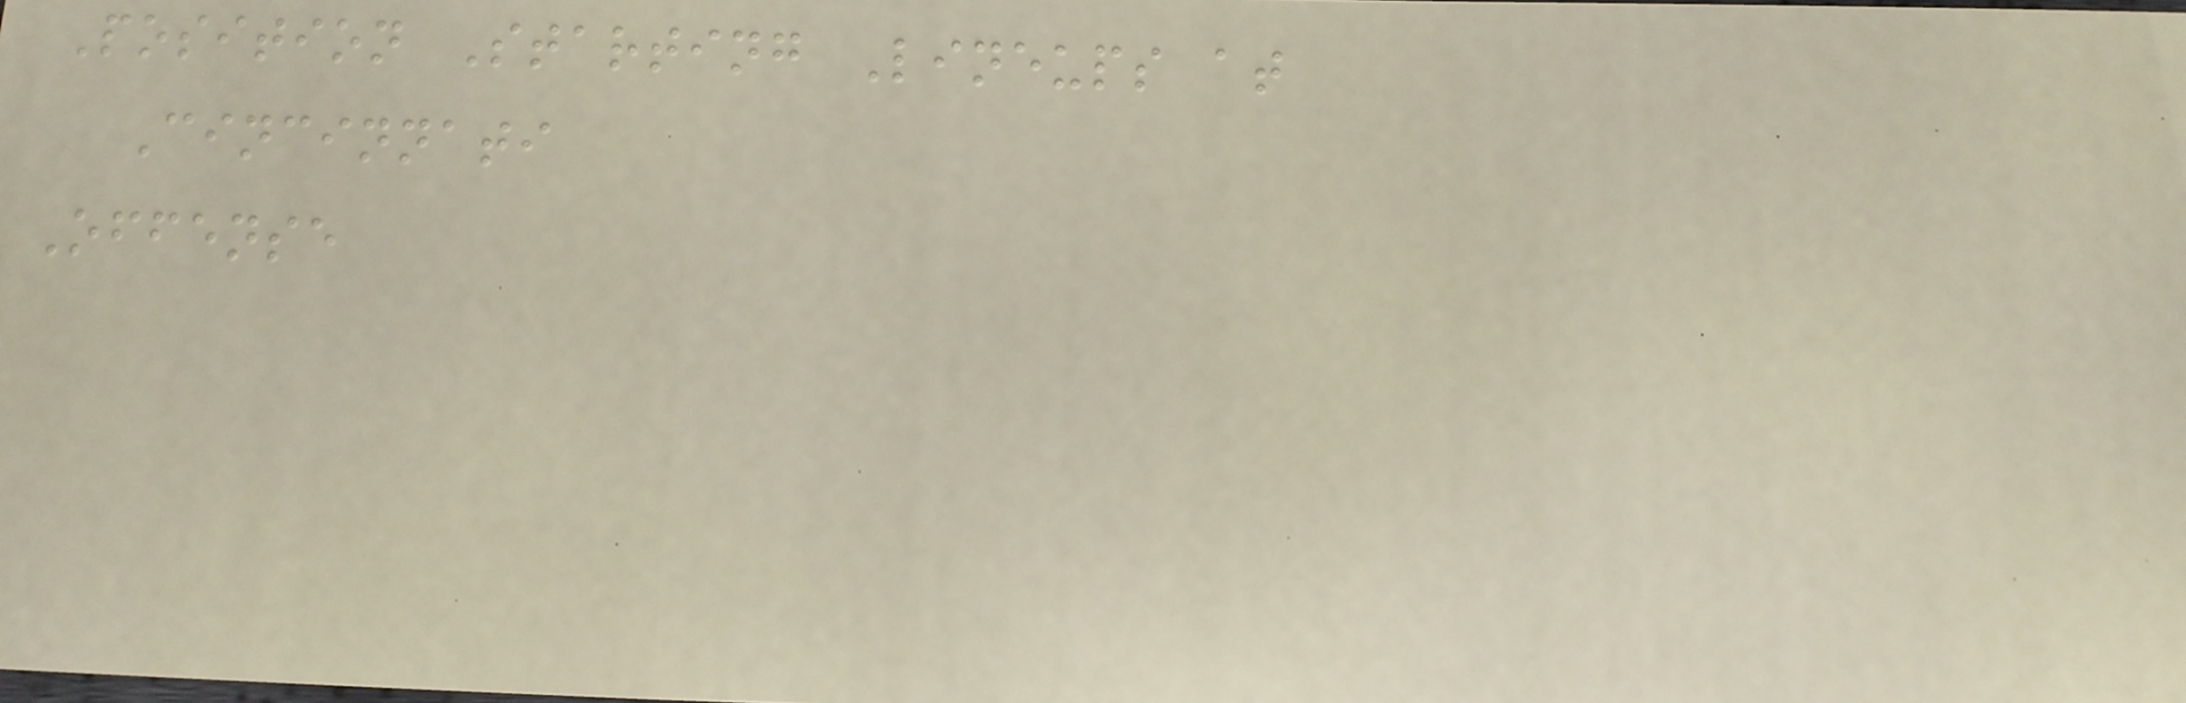Position Starting Lineups at
Cincinnati
Offense
